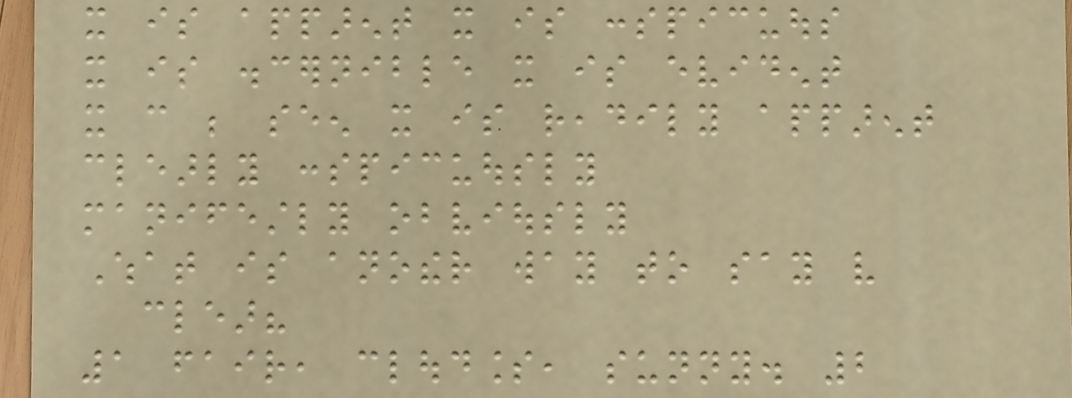it is apparent it is conspicuous
it is discernible it is evident
it can be seen it is readily apparent
clearly conspicuously
manifestly obviously
What is another way to say very
clear?
1 fair, cloudless, sunny. 2
